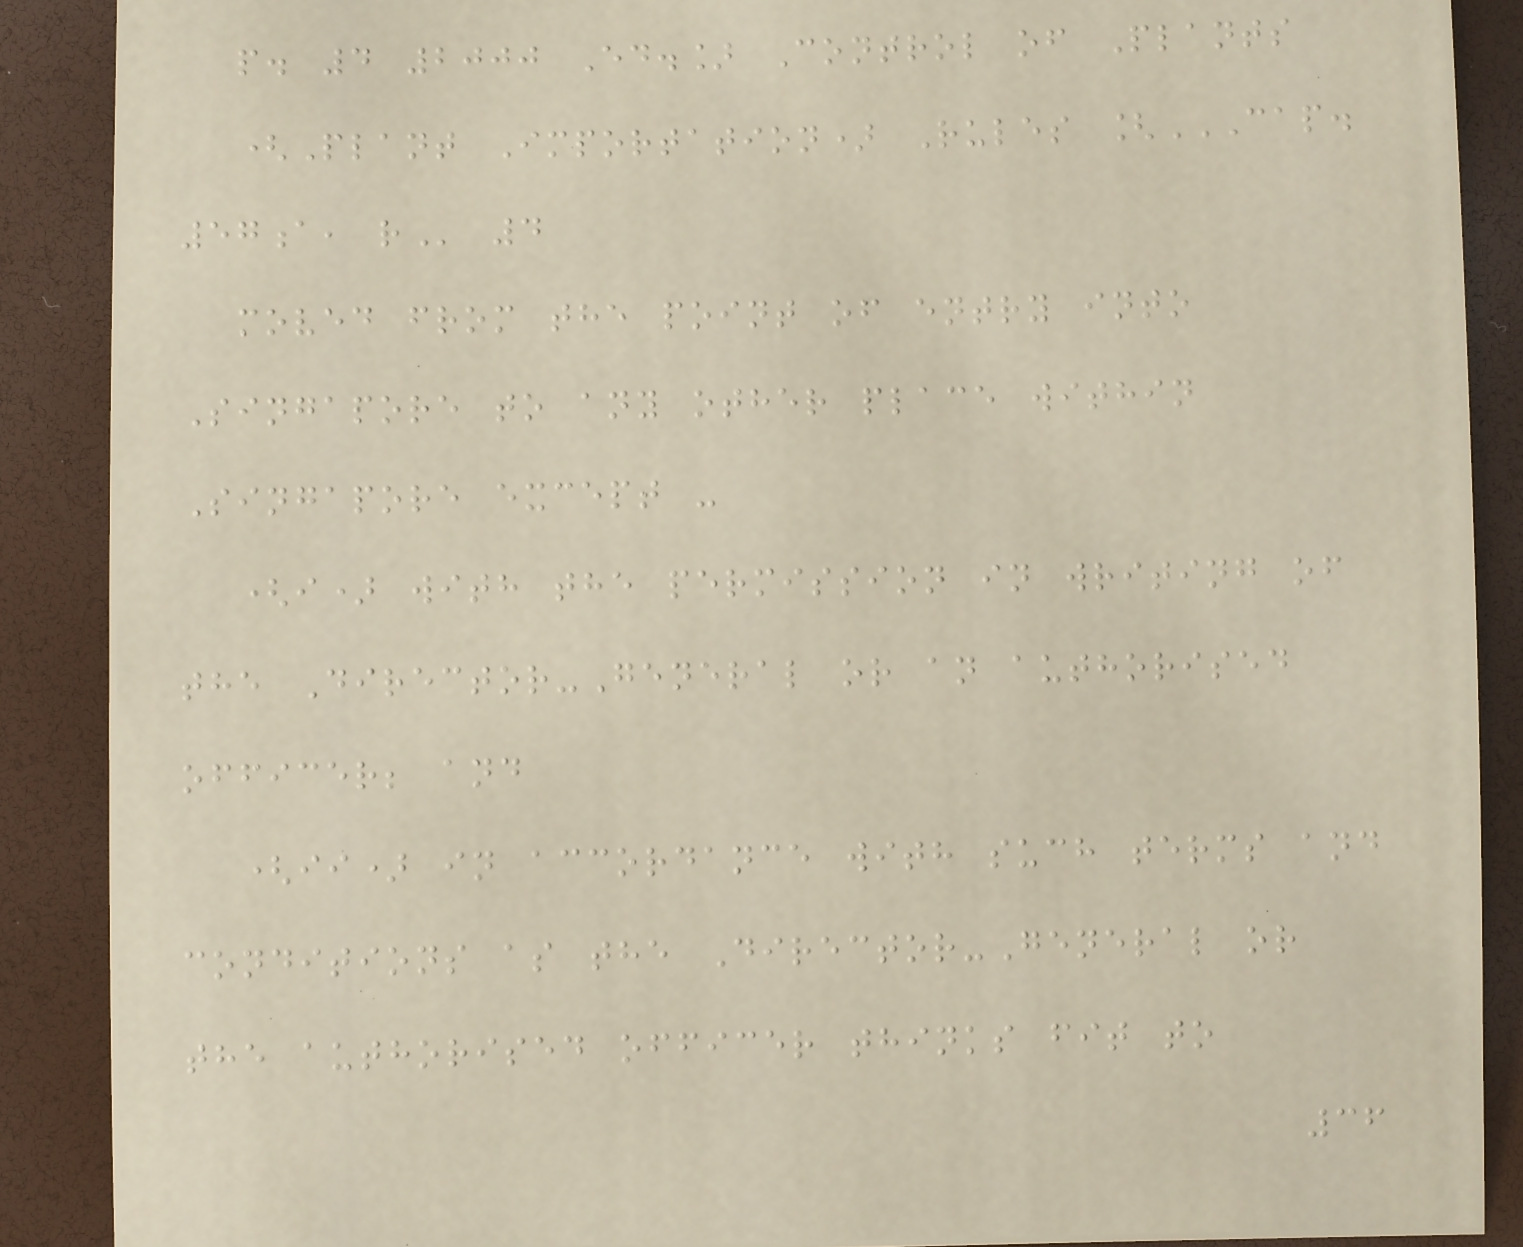p. 4 2000 Ed.] Control of Plants
(Plant Importation) Rules [CAP.
57A, R 4
moved from the point of entry into
Singapore to any other place within
Singapore except -
(i) with the permission in writing of
the Director-General or an authorised
officer; and
(ii) in accordance with such terms and
conditions as the Director-General or
the authorised officer thinks fit to
36
